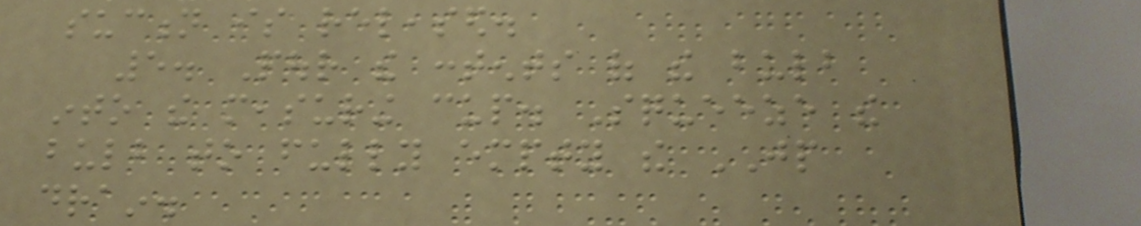suction is released.
5. Pour the contents of the bulb
into the measuring cup. Squeeze the
bulb to fully empty the JP
drain.
